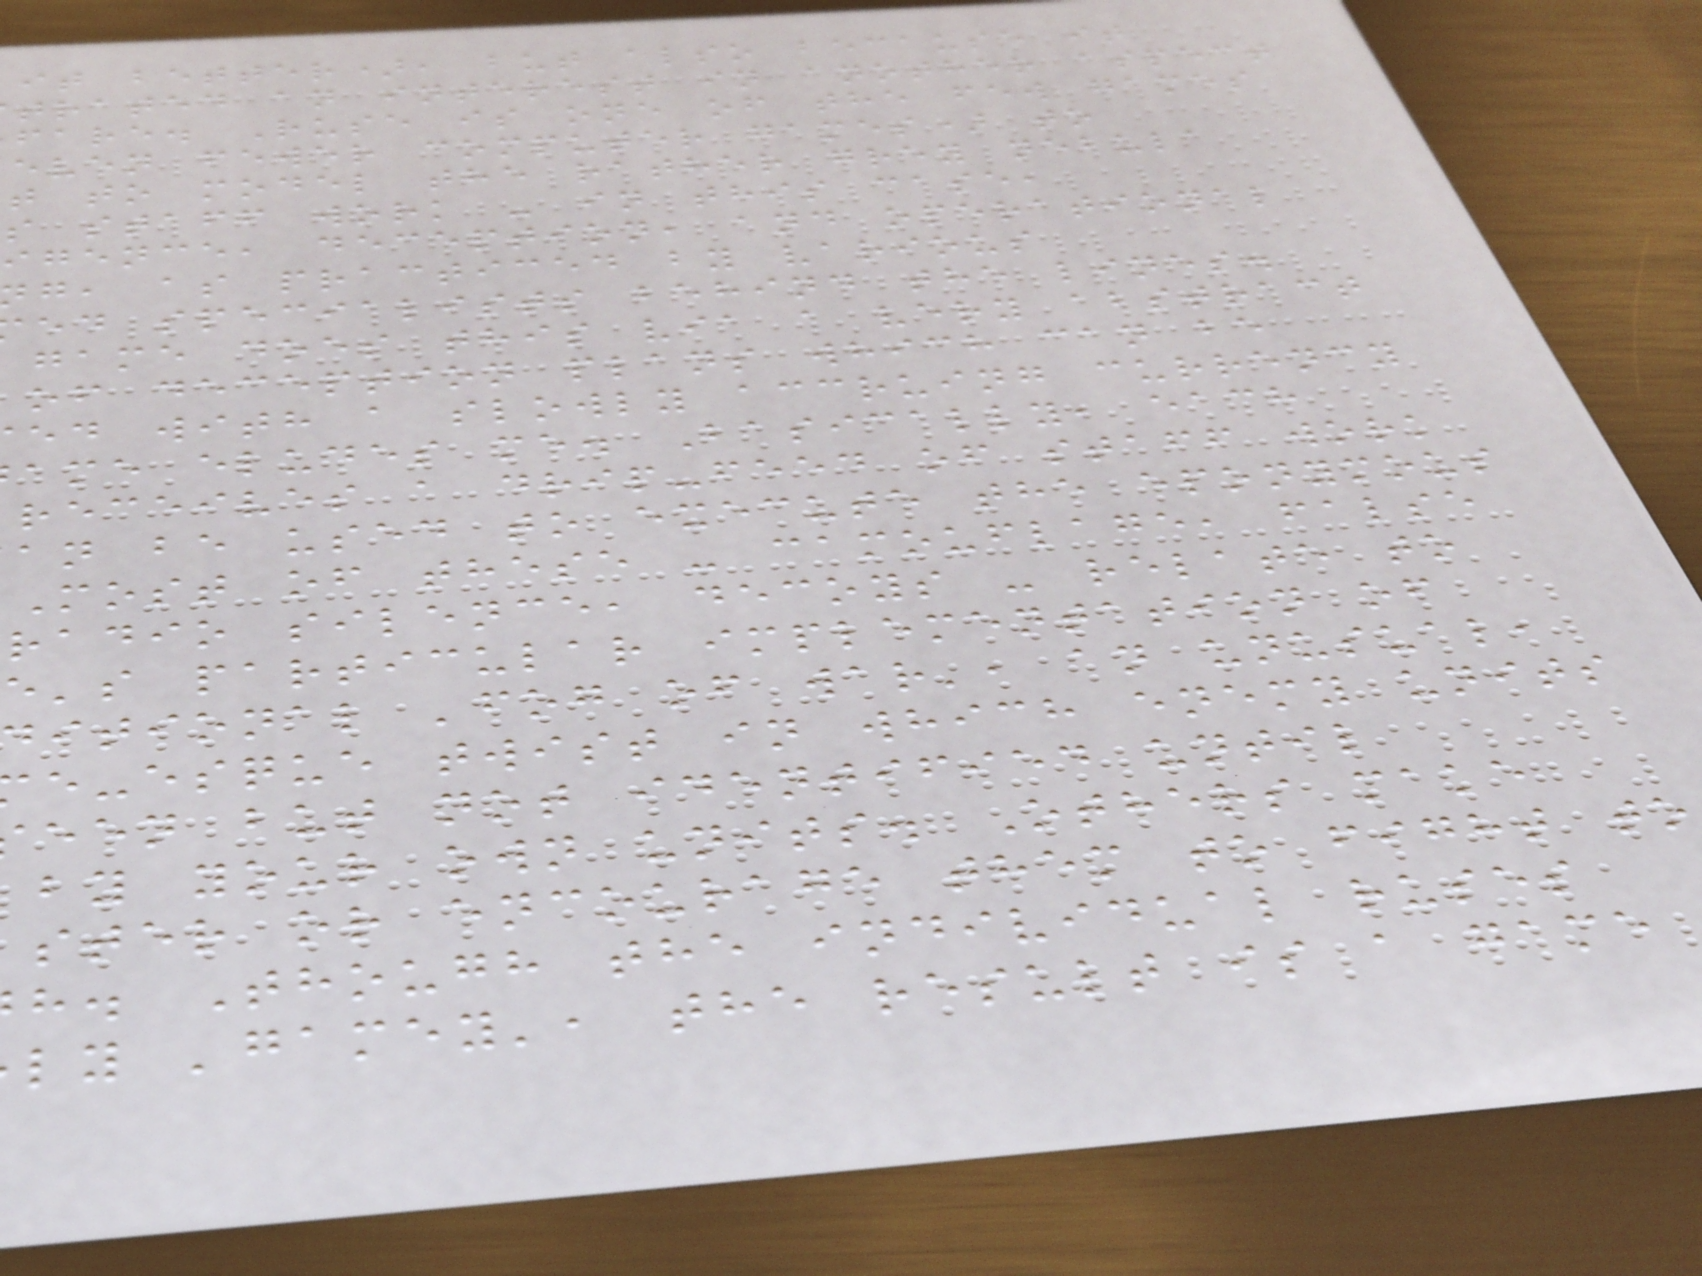it better), but also because it
trated an interest in another aspect
fare. Ruse is one of the few games
even fewer computer games) to
t to model the rather grey nebula
s staff work - in this case,
igence, deception, and operational
g, as practiced by various
ed specialists behind the lines.
game does this via a very abstract
of deception plans which can be
ed with a slowly accruing currency
ame eludes me. Basically, each
receives a drip-feed of staff work
an be used to execute the eponymous
Most of these - camouflage, false
radio silence, decoys - relate to
e's particular implementation of
itional 'fog of war', an unusual,
e-esque twist in which enemy units
een but not identified until
by your own units. Others make
ster or encourage them to fight to
h. Though the individual ruses
ly 'gamey', the result is a game
